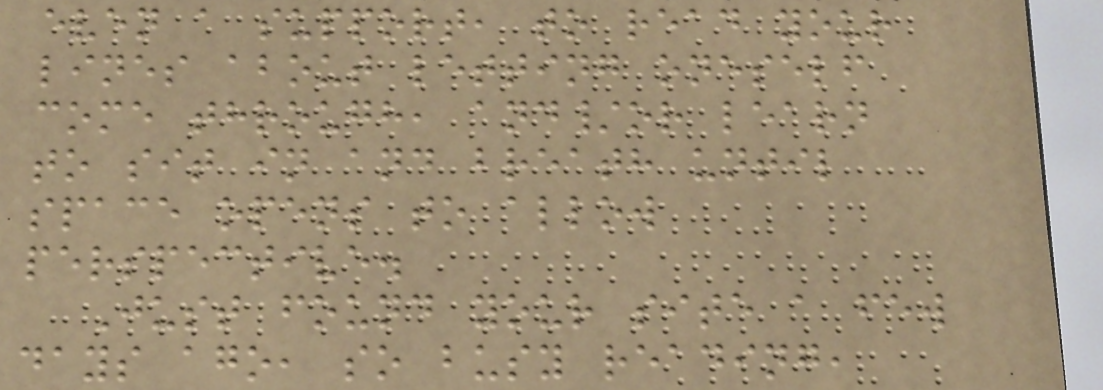even a support, to read your
lines about letting oneself
come through, and/or learn
to sit in and breath until
space opens to allow
perspective.
Just found your site a few
days ago, so busy reading,
